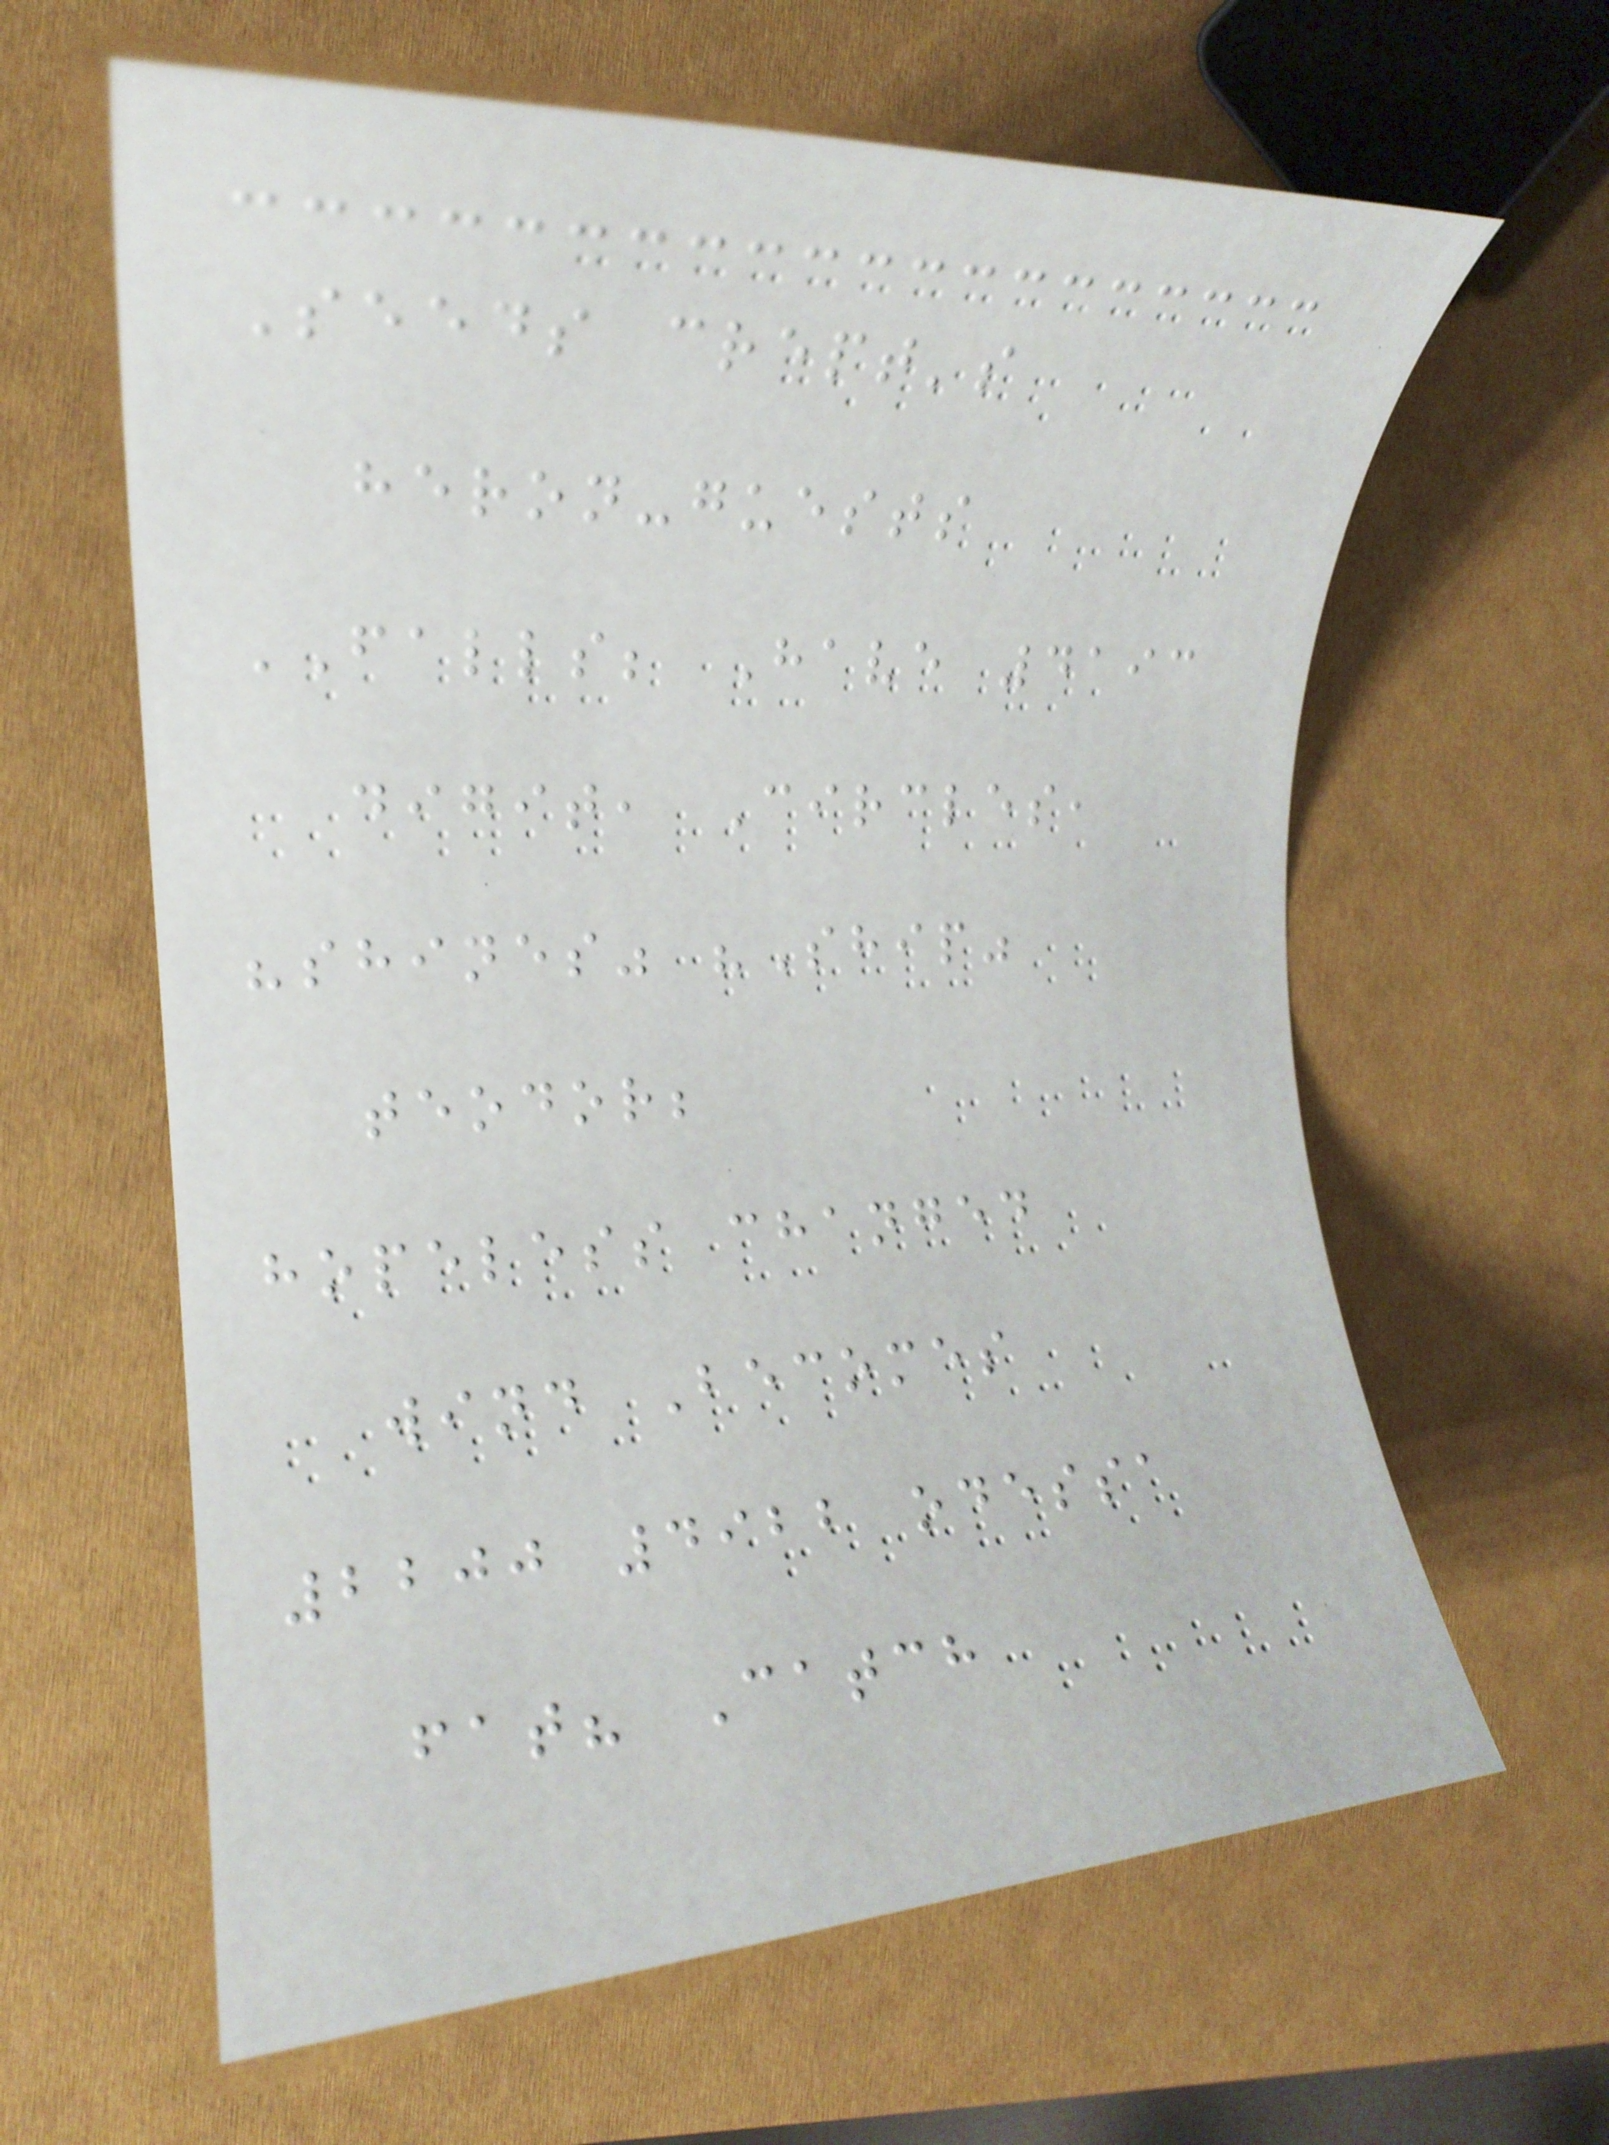Seeds crept's
heron-guests
FALLS; Have 4193
digit, Circles,
"shines" "Ship"
teodor;
hopeless changed
wind Becomes
2200 4922 odessa
fat? Catch
